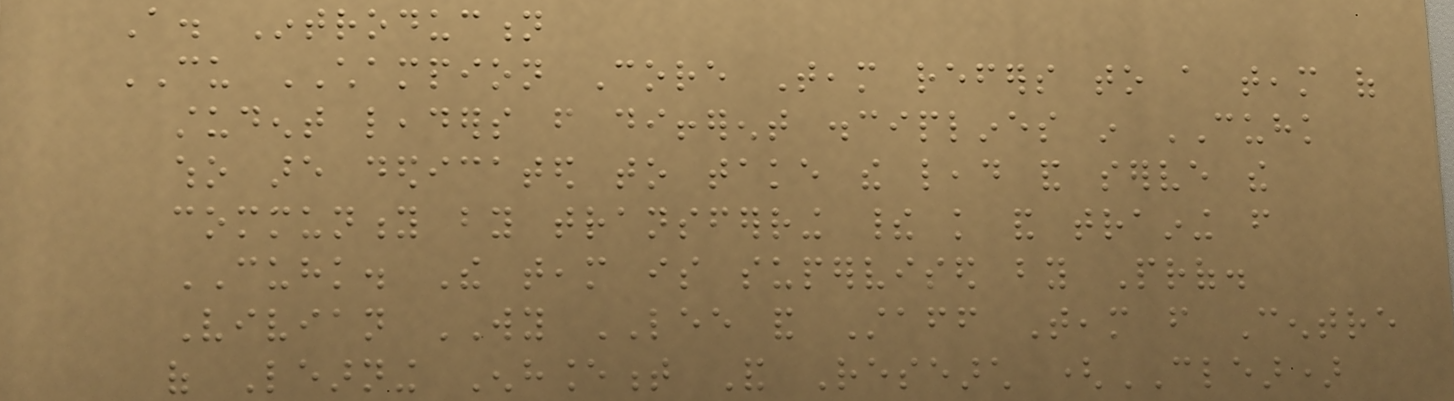A. Introduction
CU CHAMPION Core Team refers to a team of
student leaders from different disciplines in CUHK
who are dedicated to take the lead and serve the
community by transferring their knowledge and training from
CUHK. The team is supervised by Prof.
Vivian WY LEE and Staff Team from Centre
of Learning Enhancement And Research (CLEAR)
